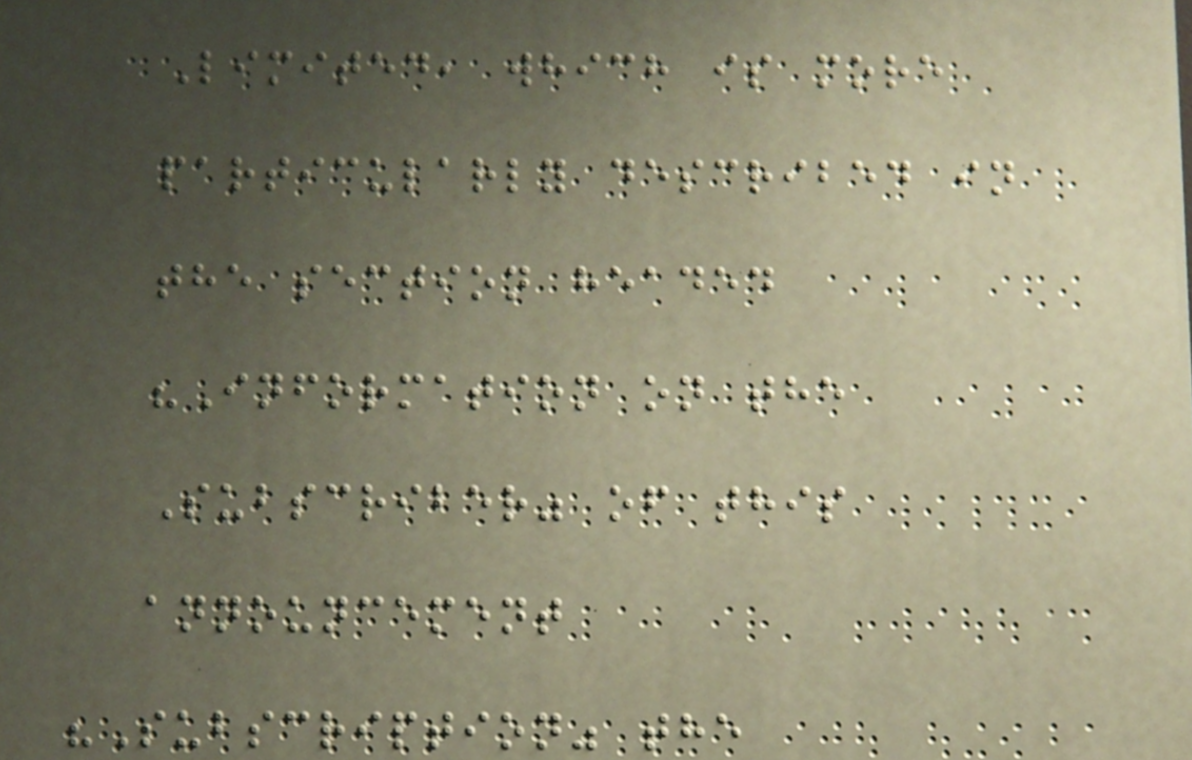Limited, which is more
particularly described in
the section headed
"Information on the
Subscriber" of this
announcement
"Subscription" the
